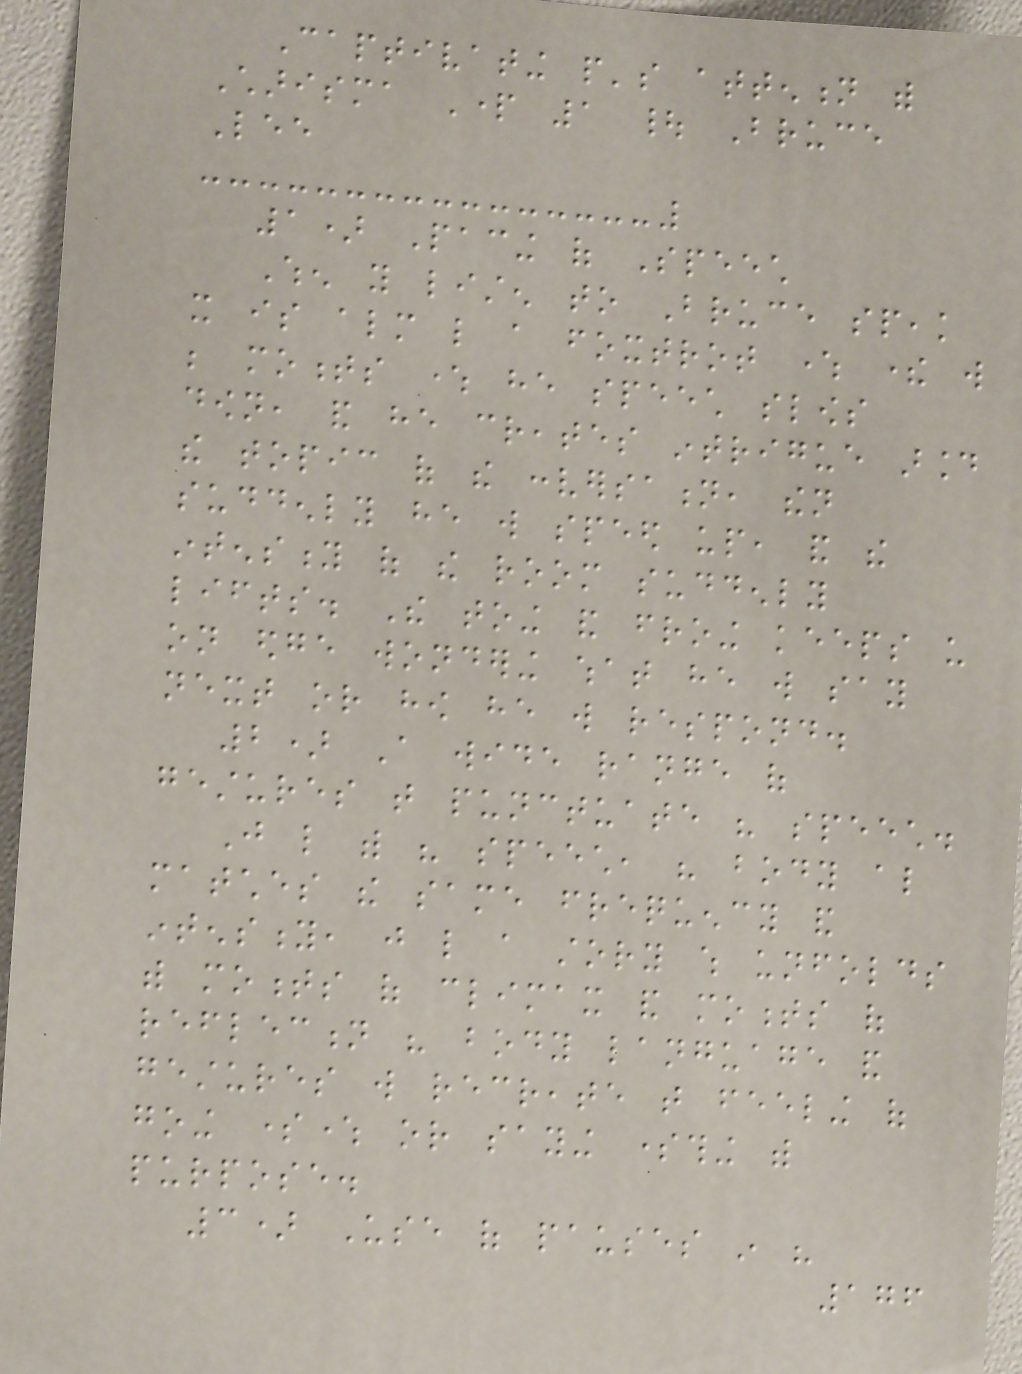Captivating people's attention with
Charisma Part 1 | Bruce
Lee
1) Pacing of Speech
When you listen to Bruce speak
it is almost like a foxtrot where there will
be moments where he speech slows
down, and he creates intrigue around
the topic of the conversation, then
suddenly he will speed up, and the
intensity of the room suddenly
lifts. The toing and froing keeps us
on edge wondering what he will say
next or how he will respond.
2) A wide range of
gestures that punctuate his speech.
Just like with his speech, his body also
matches the same frequency and
intensity, just like a story which unfolds
with moments of climax and moments of
reflection his body language and
gestures will recreate that feeling of
going somewhere or saying something with
purpose.
3) Use of pauses in his
176
